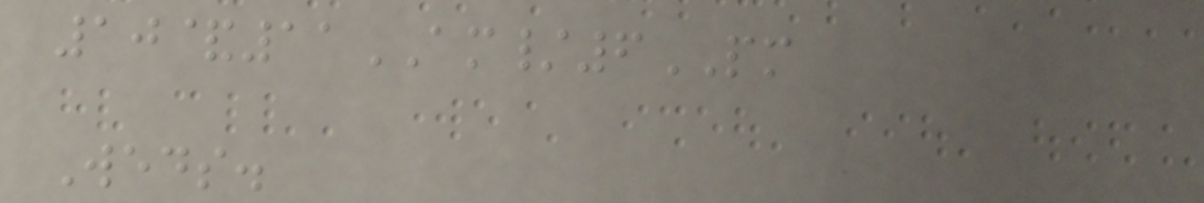10&11AM/6PM
Weds.
